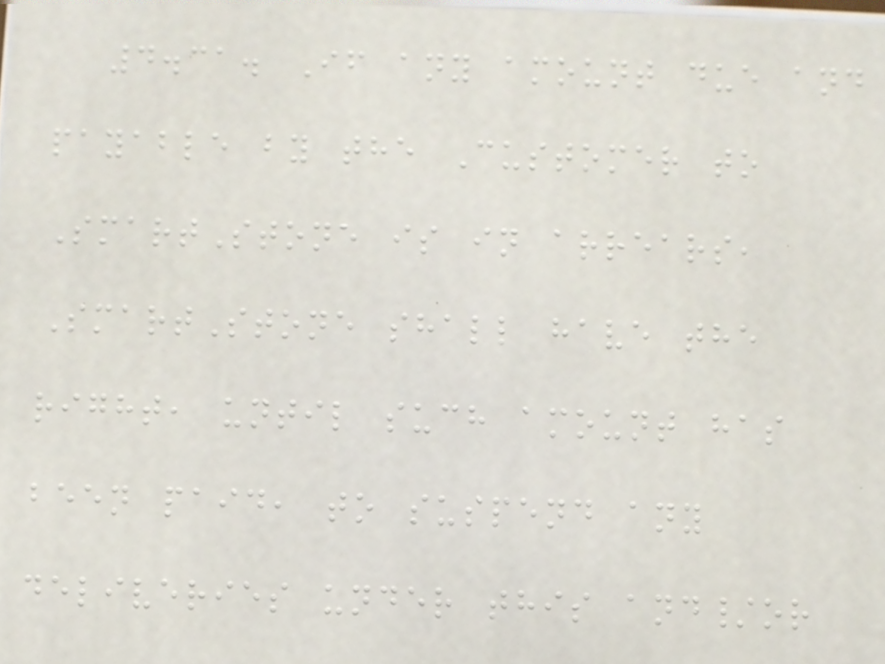4.31. If any amount due and
payable by the Customer to
SmartStone is in arrears,
SmartStone shall have the
right, until such amount has
been paid, to suspend any
deliveries under this and/or
